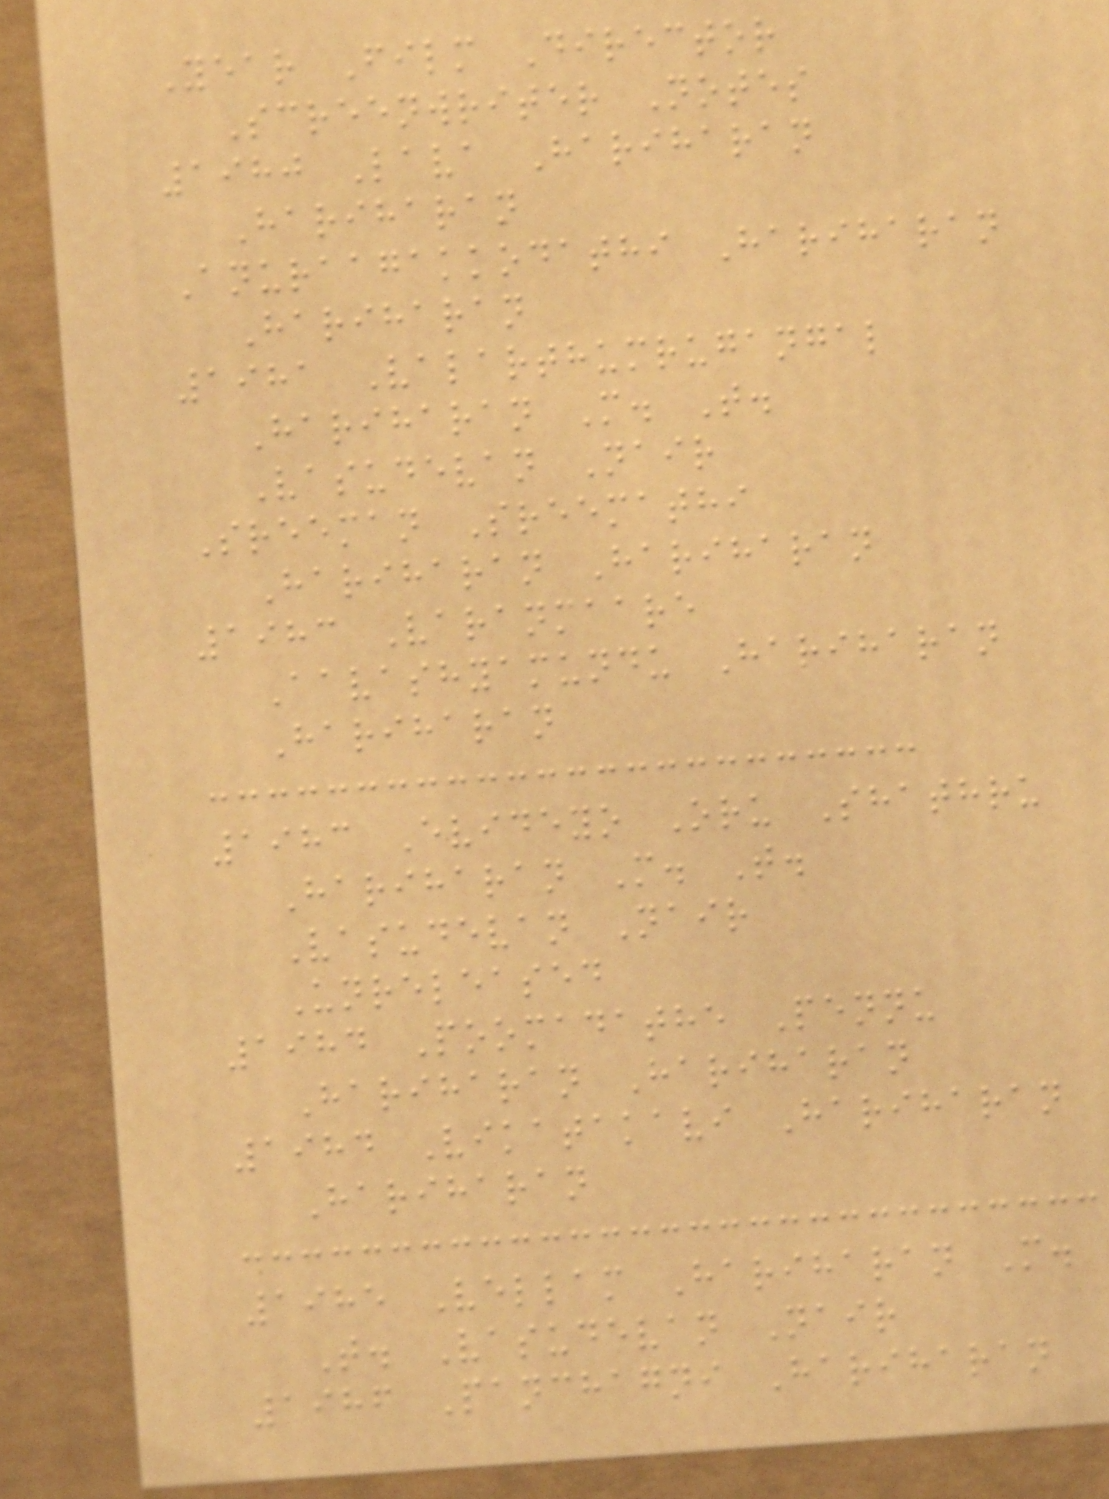Year Film Director
Screenwriter Notes
1980 Lava Hariharan
Hariharan
Anuraagakkodathi Hariharan
Hariharan
1981 Valarthumrugangal
Hariharan M. T.
Vasudevan Nair
Sreeman Sreemathi
Hariharan Hariharan
1983 Varanmaare
Aavashyamundu Hariharan
Hariharan
1983 Evideyo Oru Shathru
Hariharan M. T.
Vasudevan Nair
Unreleased
1984 Poomadathe Pennu
Hariharan Hariharan
1984 Vikatakavi Hariharan
Hariharan
1985 Vellam Hariharan M.
T. Vasudevan Nair
1986 Panchagni Hariharan
